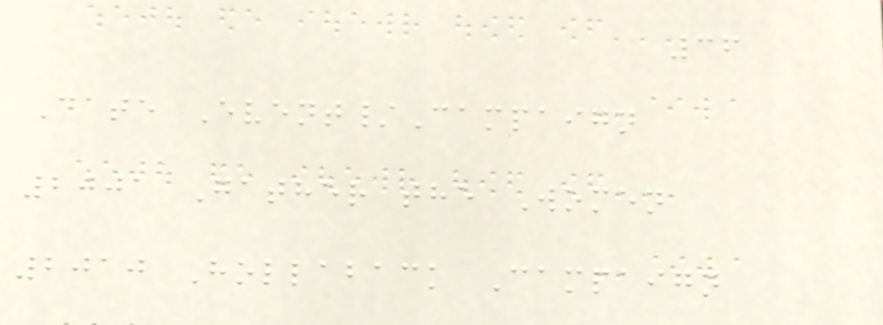36
Date Event/Campaign
2001 Gather the Women
2010 Hollaback Campaign
